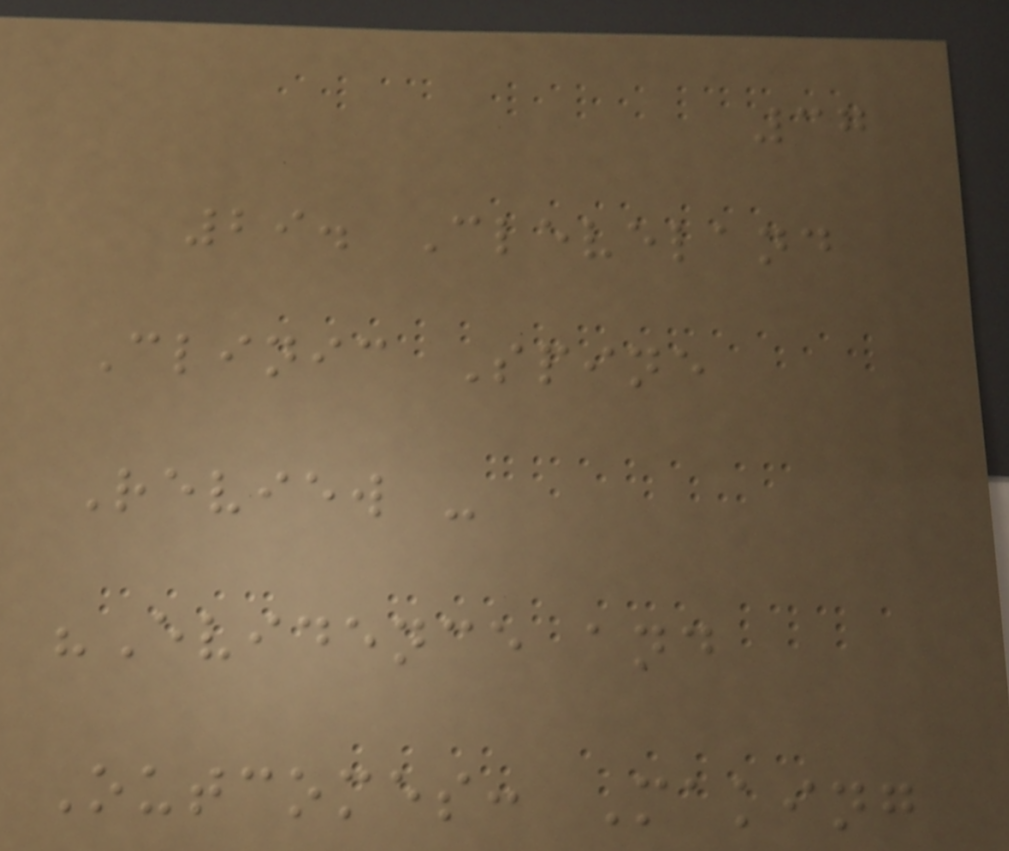37
29. Cleveland
Clinic Spine
Review -
"Evidence and
Outcomes: Making
